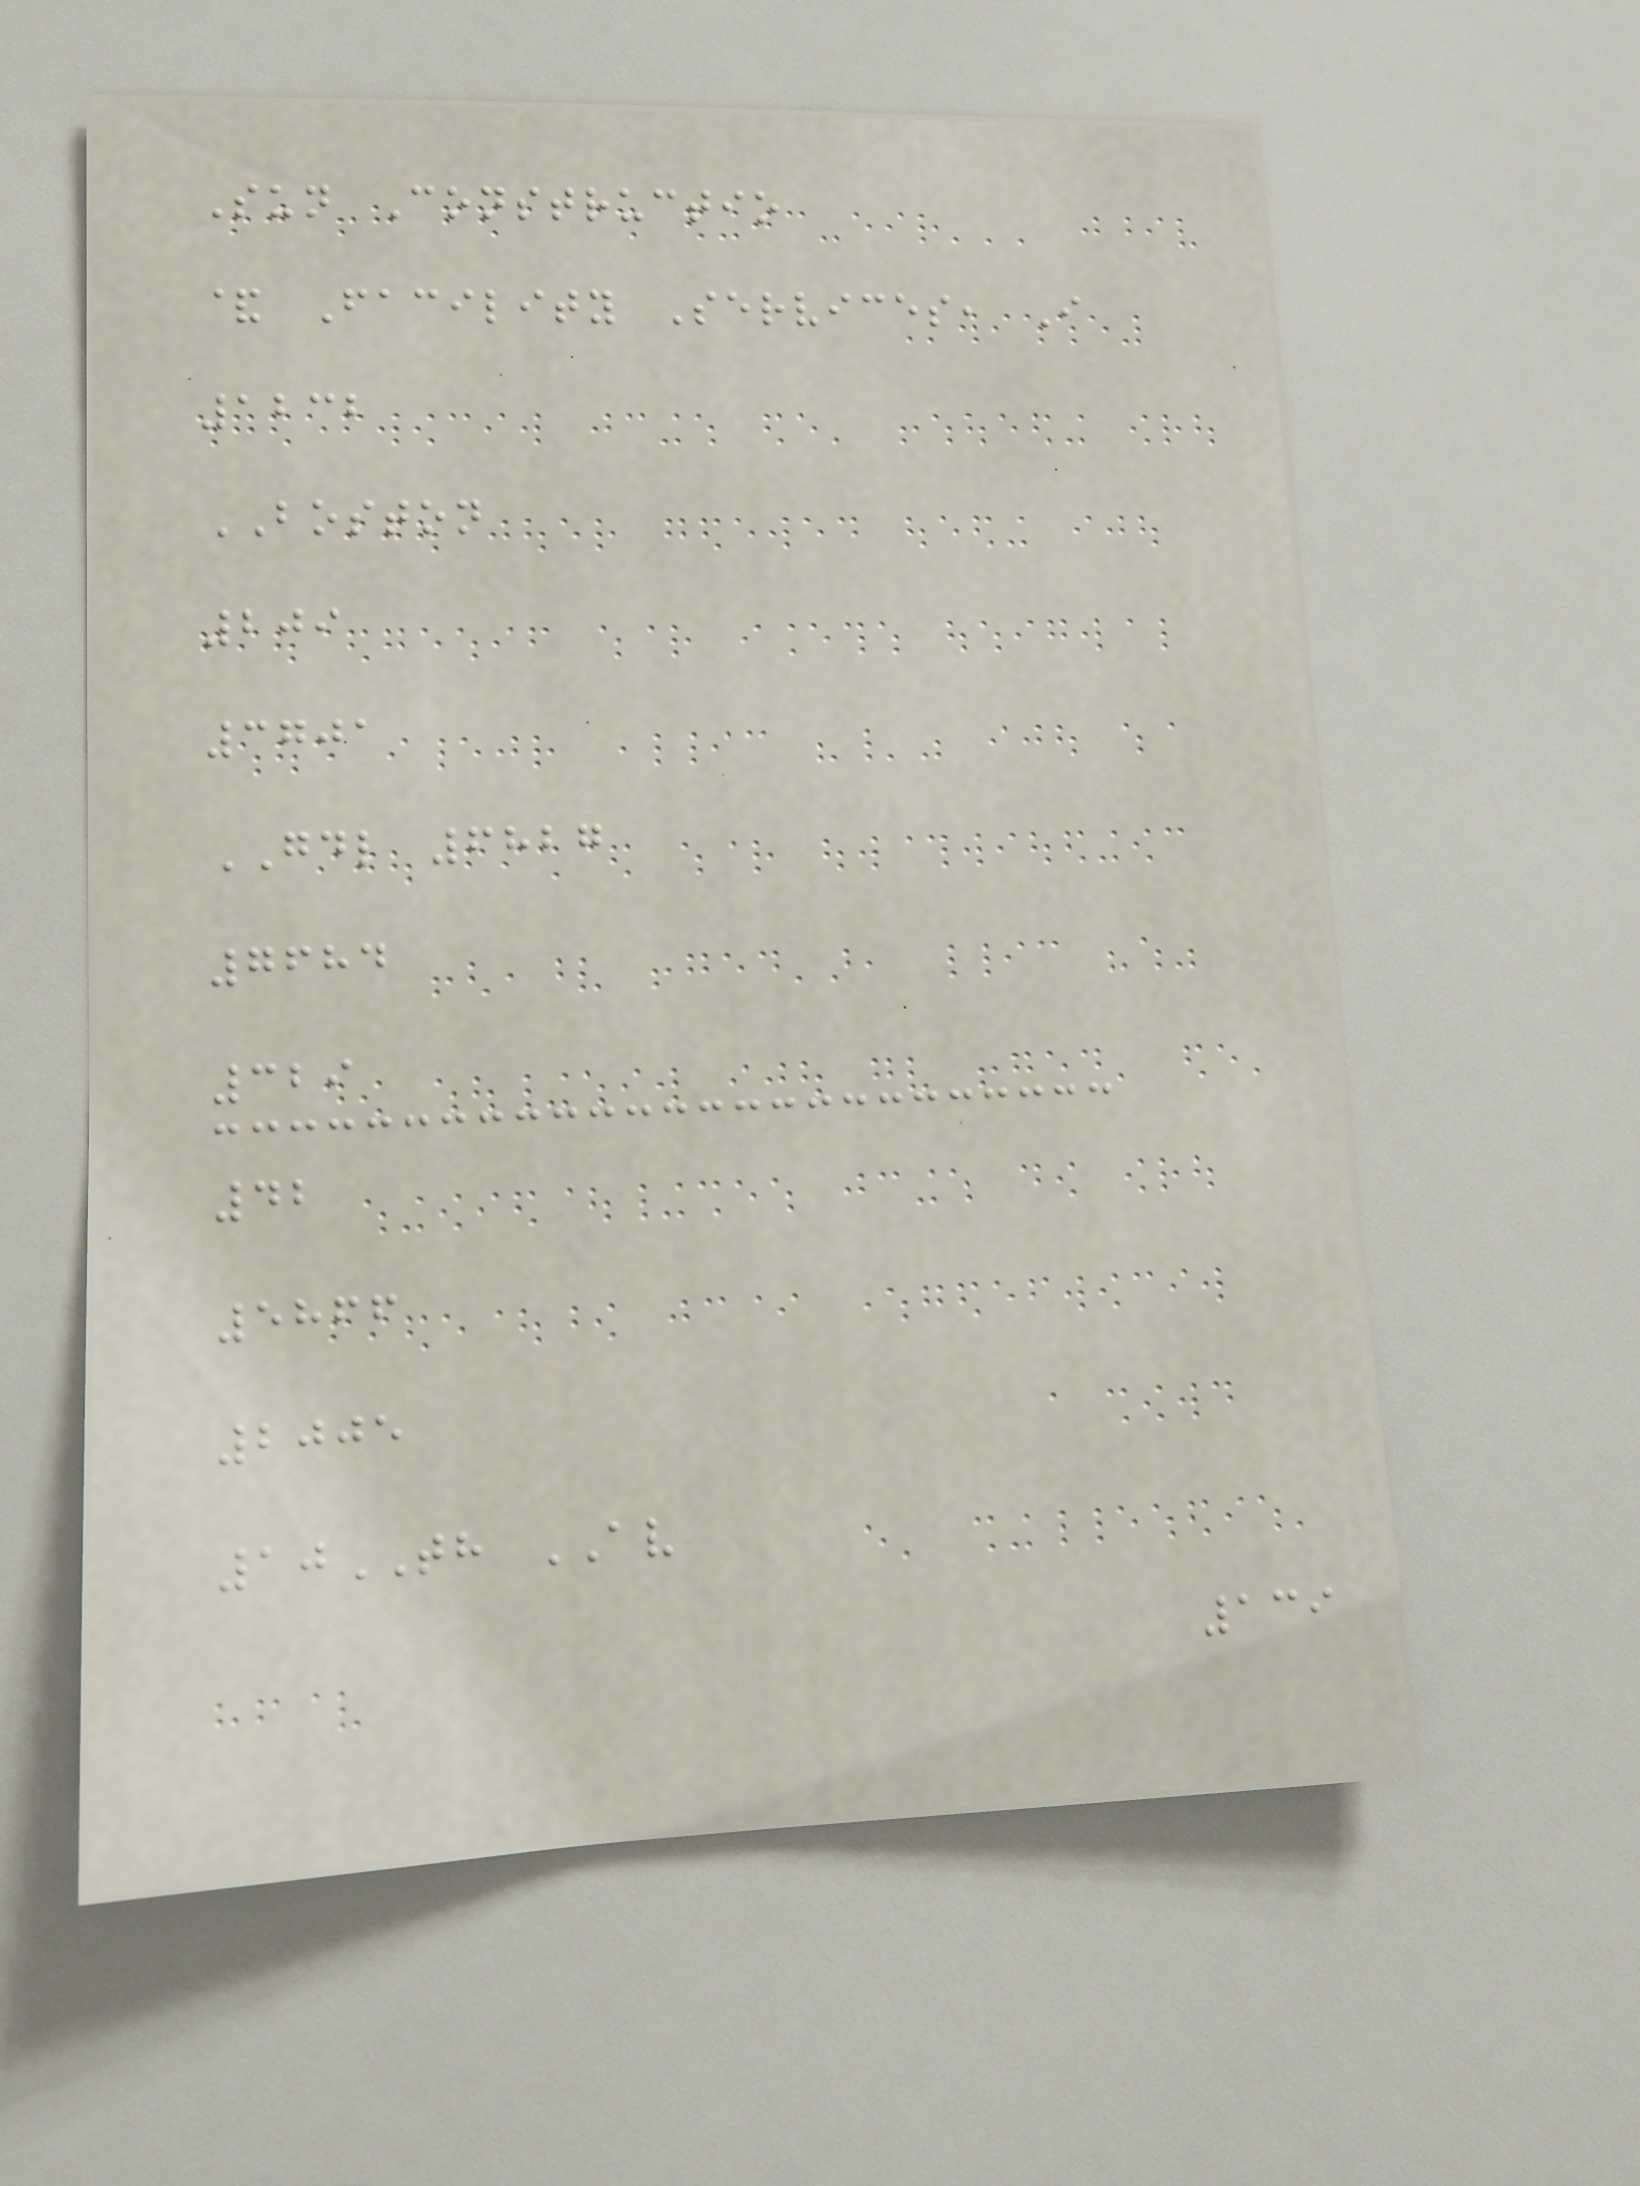Sun Constructio
& Facility Services, I
1232
BOSTON
209
3701
GDL 6827
7684
329
42
5866
2005
10TH AV
139
